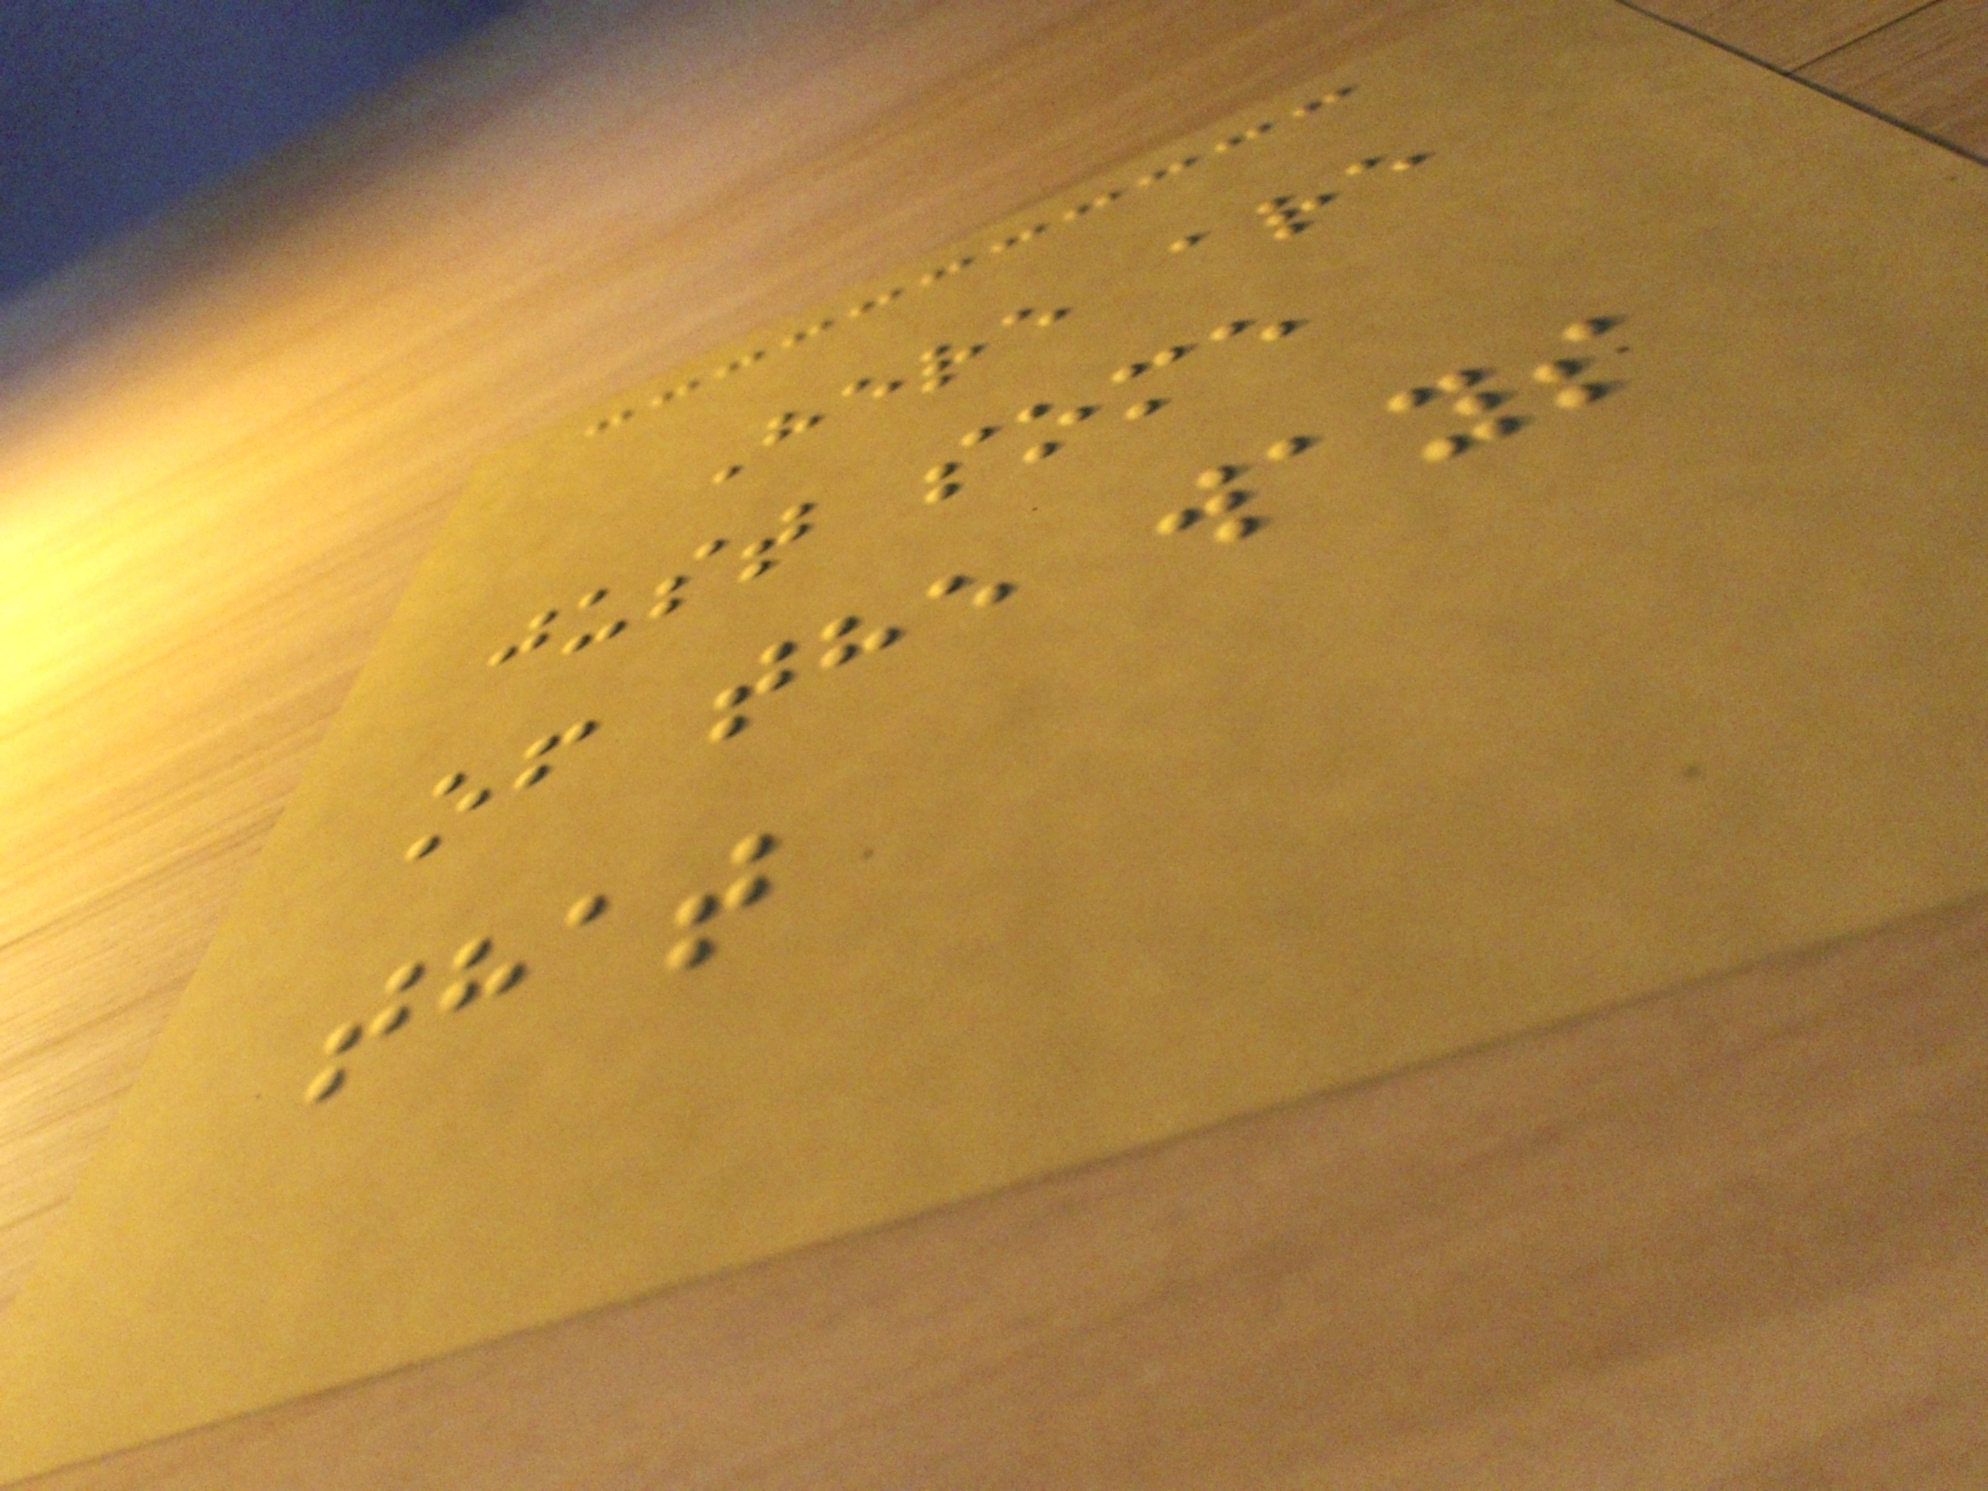Here are
just some
of the ways
that
